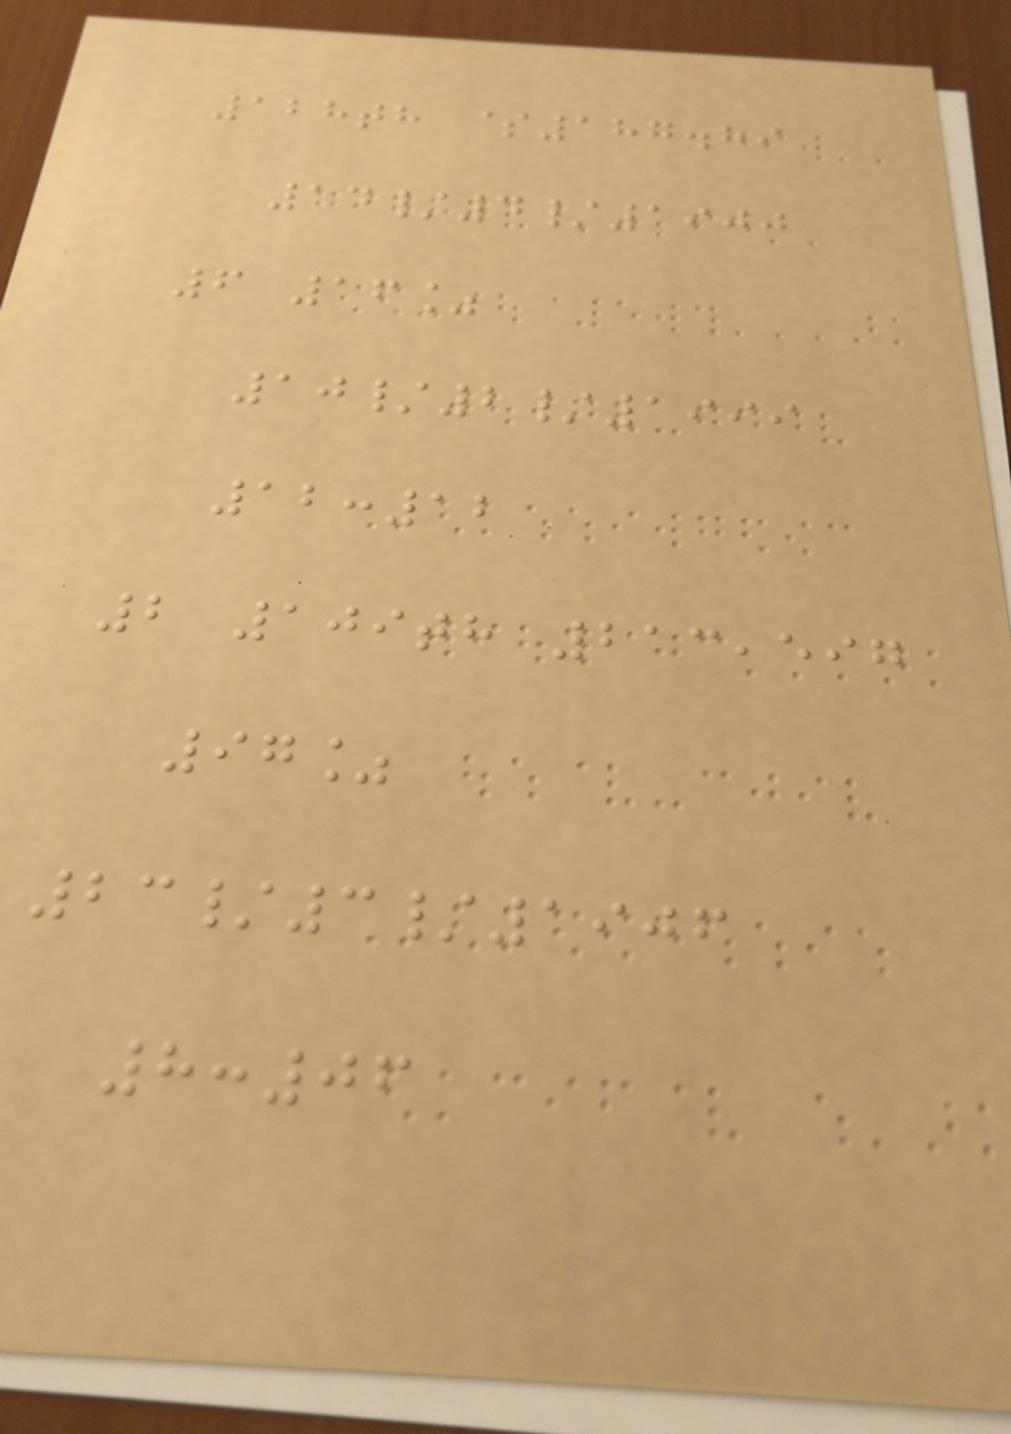128th $187.89
14/4/1900
6 16%
10/2/1999
12:12
2 109th 213,597
97%
23/3/1906
8:06
